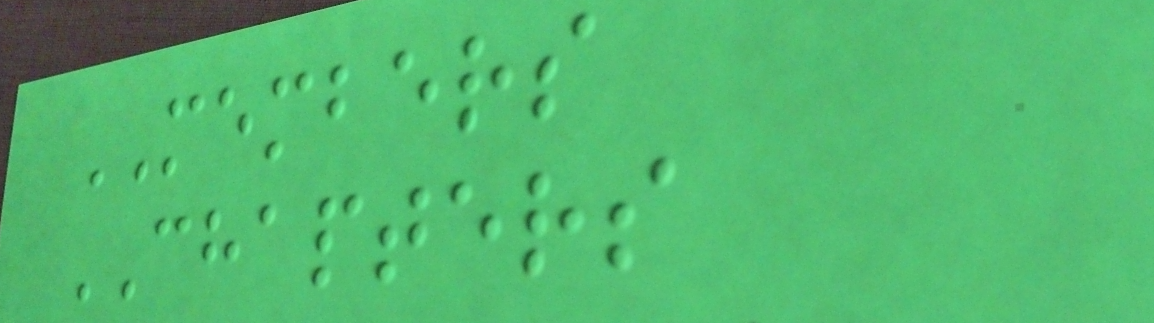MEMBERS
CHAPTERS
